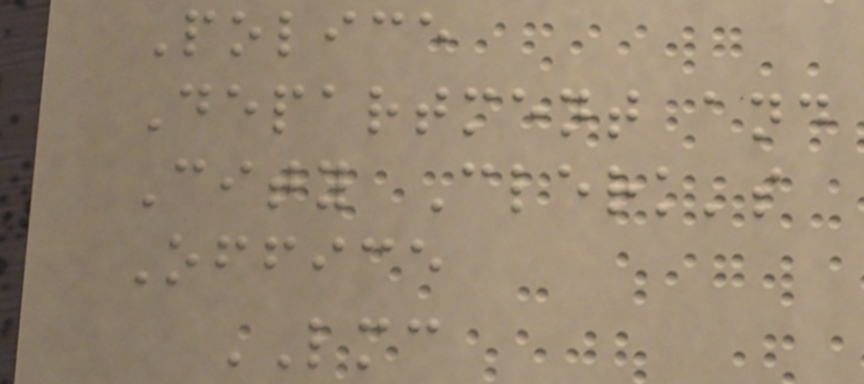Police
Department and
City Clerk's
Office
LMC
